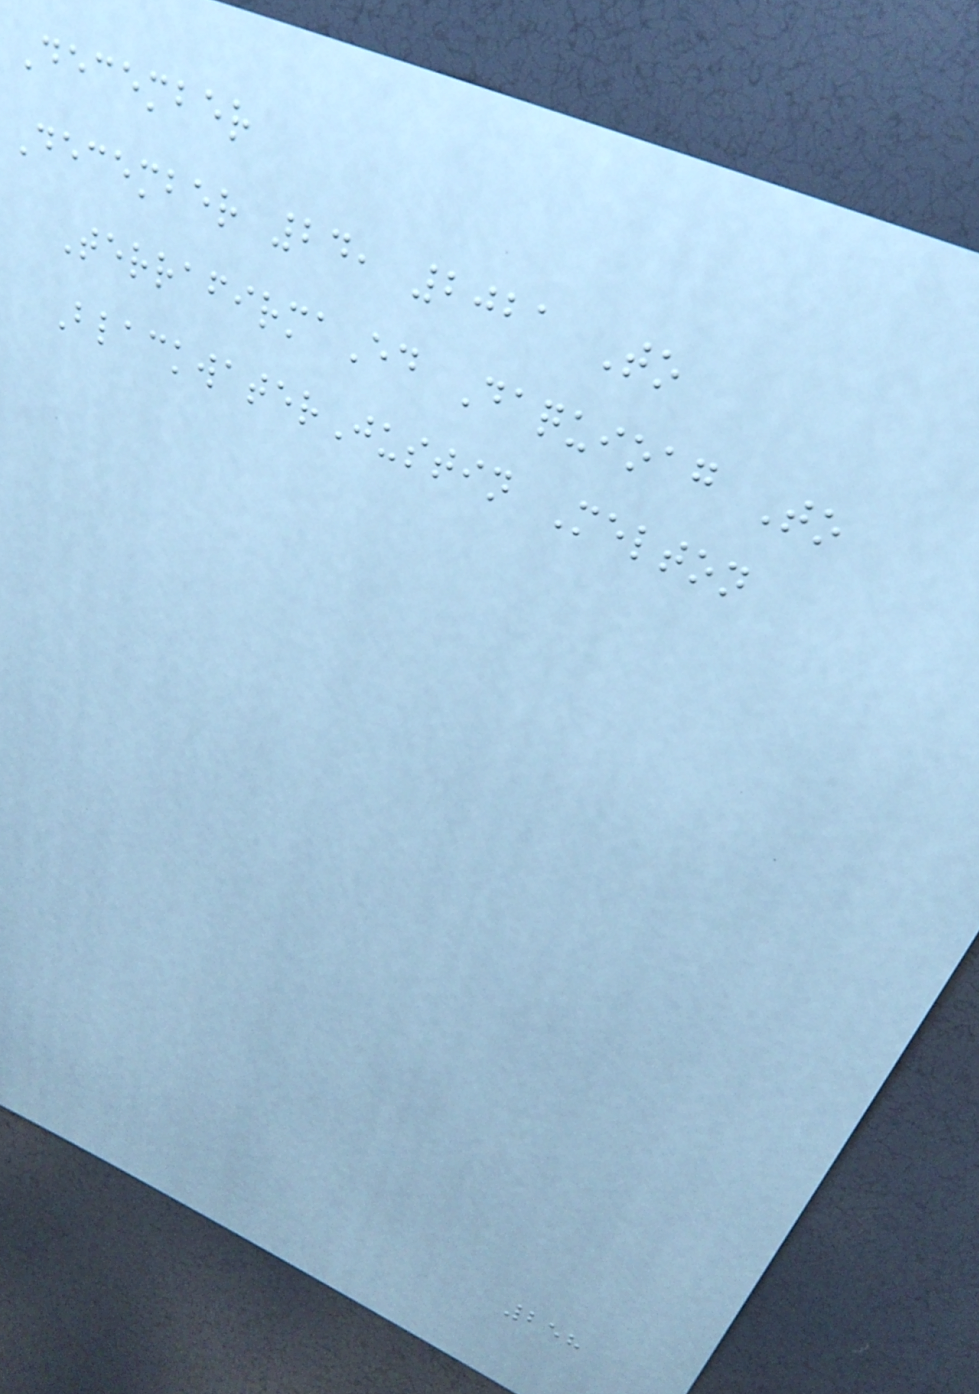December
December 24, 2021 To
TerrafirmaEd Daquioag To
BlackwaterJustin Melton
258
